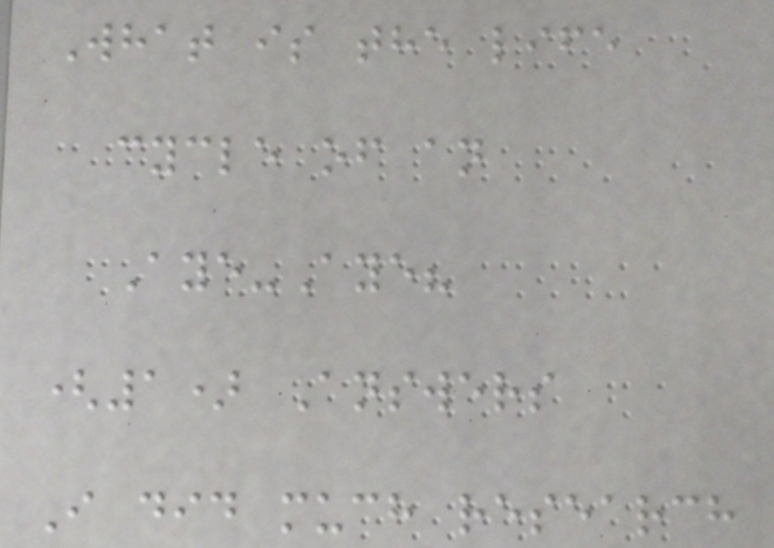What is the life
cycle of an
Aye-Aye?
(1) Answers
I did much research
